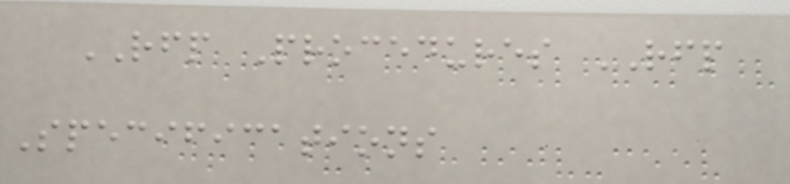RFP Procedures RFP
Specifications
